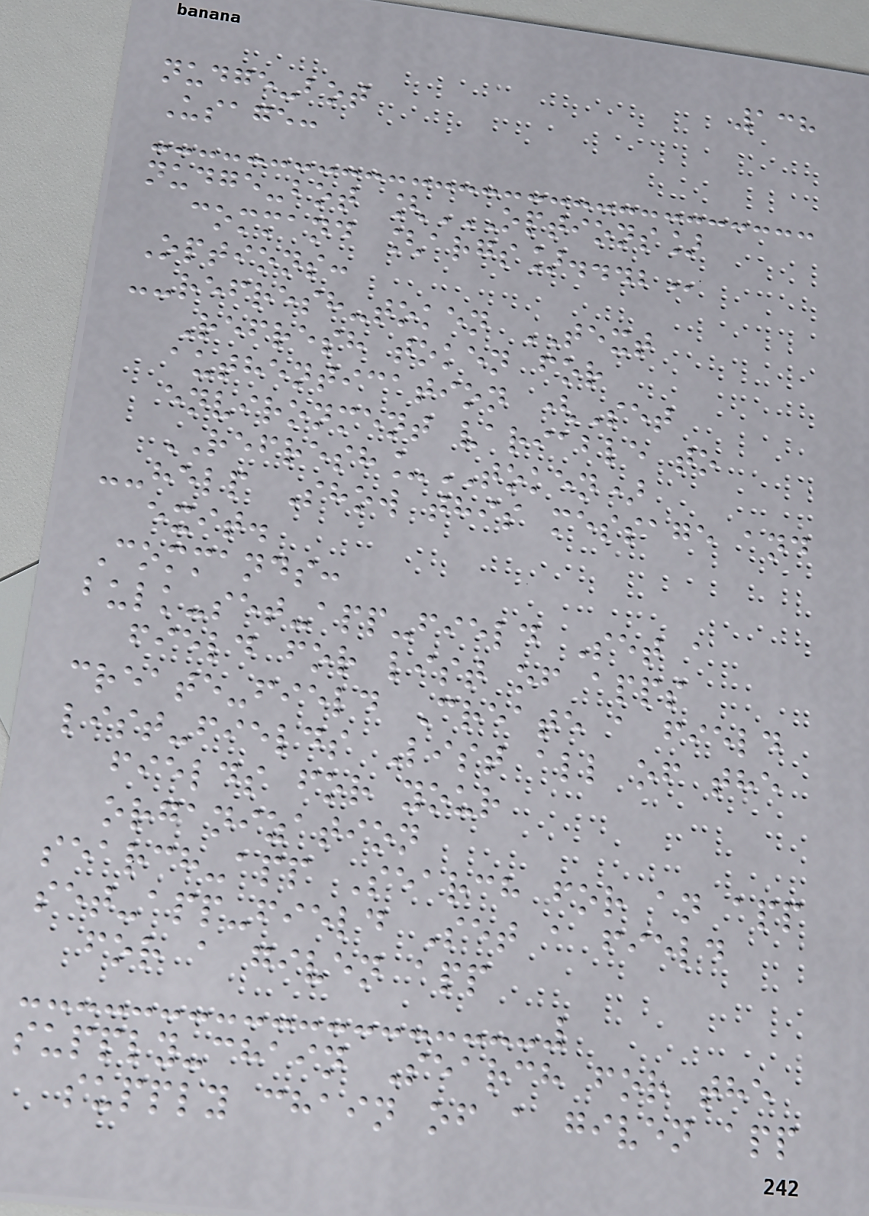138
nudge-bot
Usage:
nudge-bot [OPTIONS]
COMMAND [ARGS]...;
Options:
--refresh-token TEXT
Refresh token for
authentication (Set
environment variable to
REFRESH_TOKEN)
--help Show this message and
exit.
Commands:
bulk-set-app-field Set a
field for list of apps
create-field Create a field
list-fields List all of the
fields for your
organization
search-app Search for an app
set-app-field Set a field
for a given app
supply-chain Search for the
supply chain of a given app
